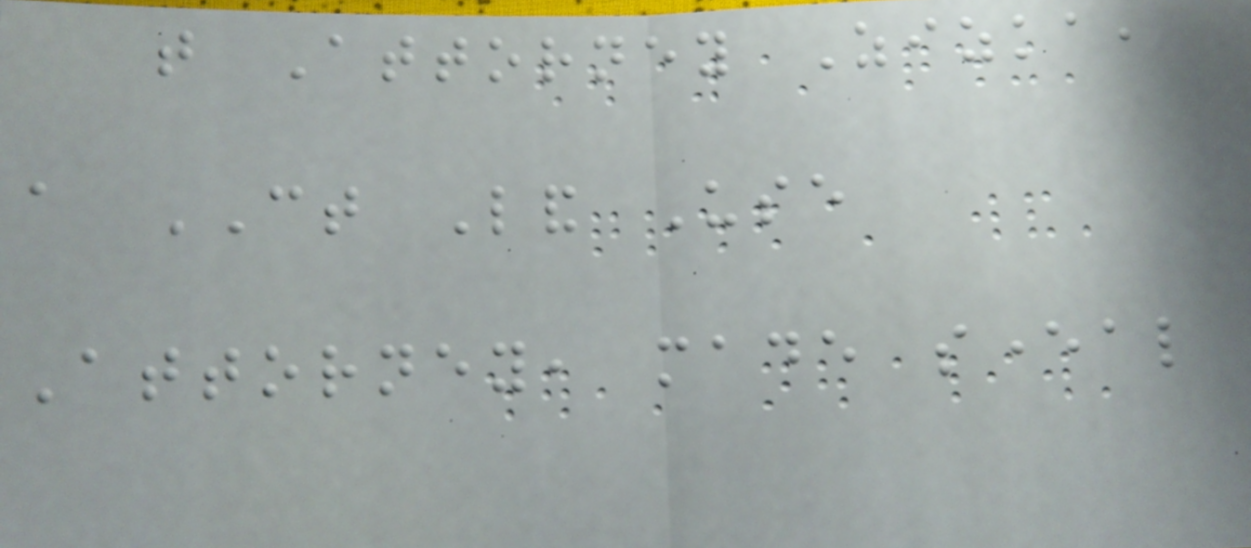that Attorney Zizka,
a CT Land Use
Attorney, made several
